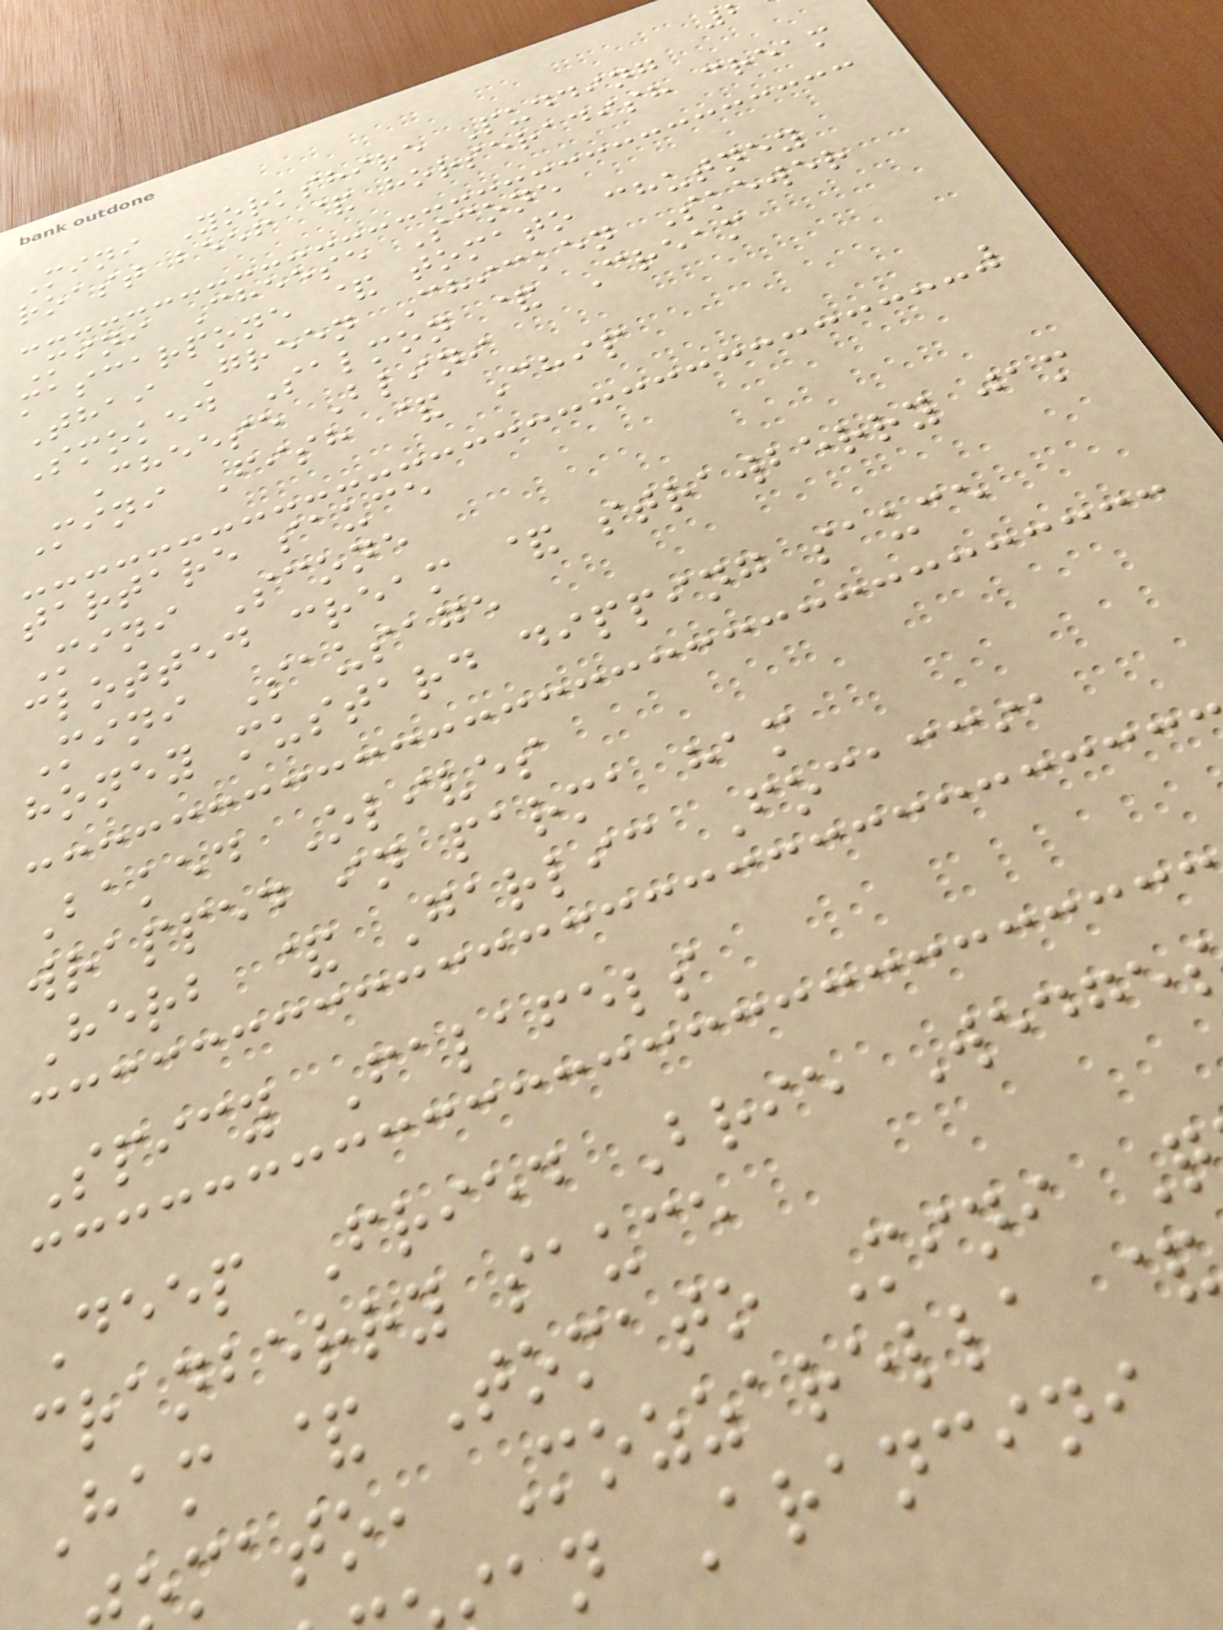Mini Yorkshire Pudding
roast beef & horseradish cream
Mini Cheese Scone
mascarpone & tomato chutney
Thai Green Chicken Skewer
Smoked Salmon & Cream
Cheese Blini
Mini Fish & Chip
tartare sauce
Mini Scone
clotted cream & strawberry jam
Mini Sausage
honey mustard dipping sauce
Baked Olives
wrapped in parma ham
Herb & Garlic Focaccia
Spicy Falafels
Deep Fried Brie Wedge
cranberry sauce
Ham & Tomato Mini
mato, Mozzarella &
an Arancini
